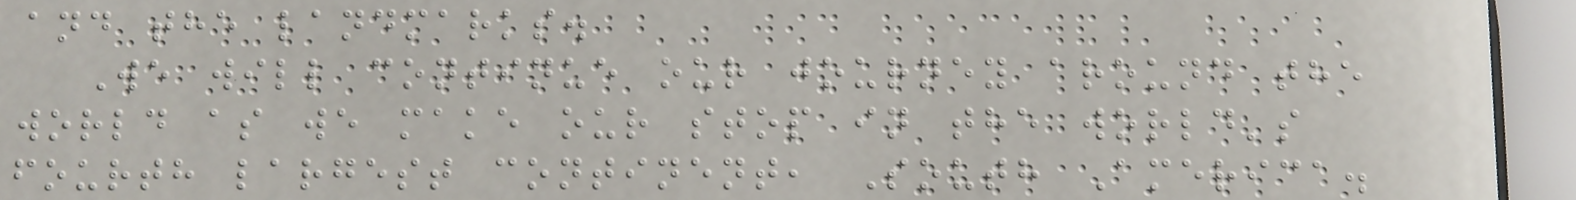and the landmarks.
We will continue our journey around the
world as we make our stop in the world's
fourth largest continent, South America.
